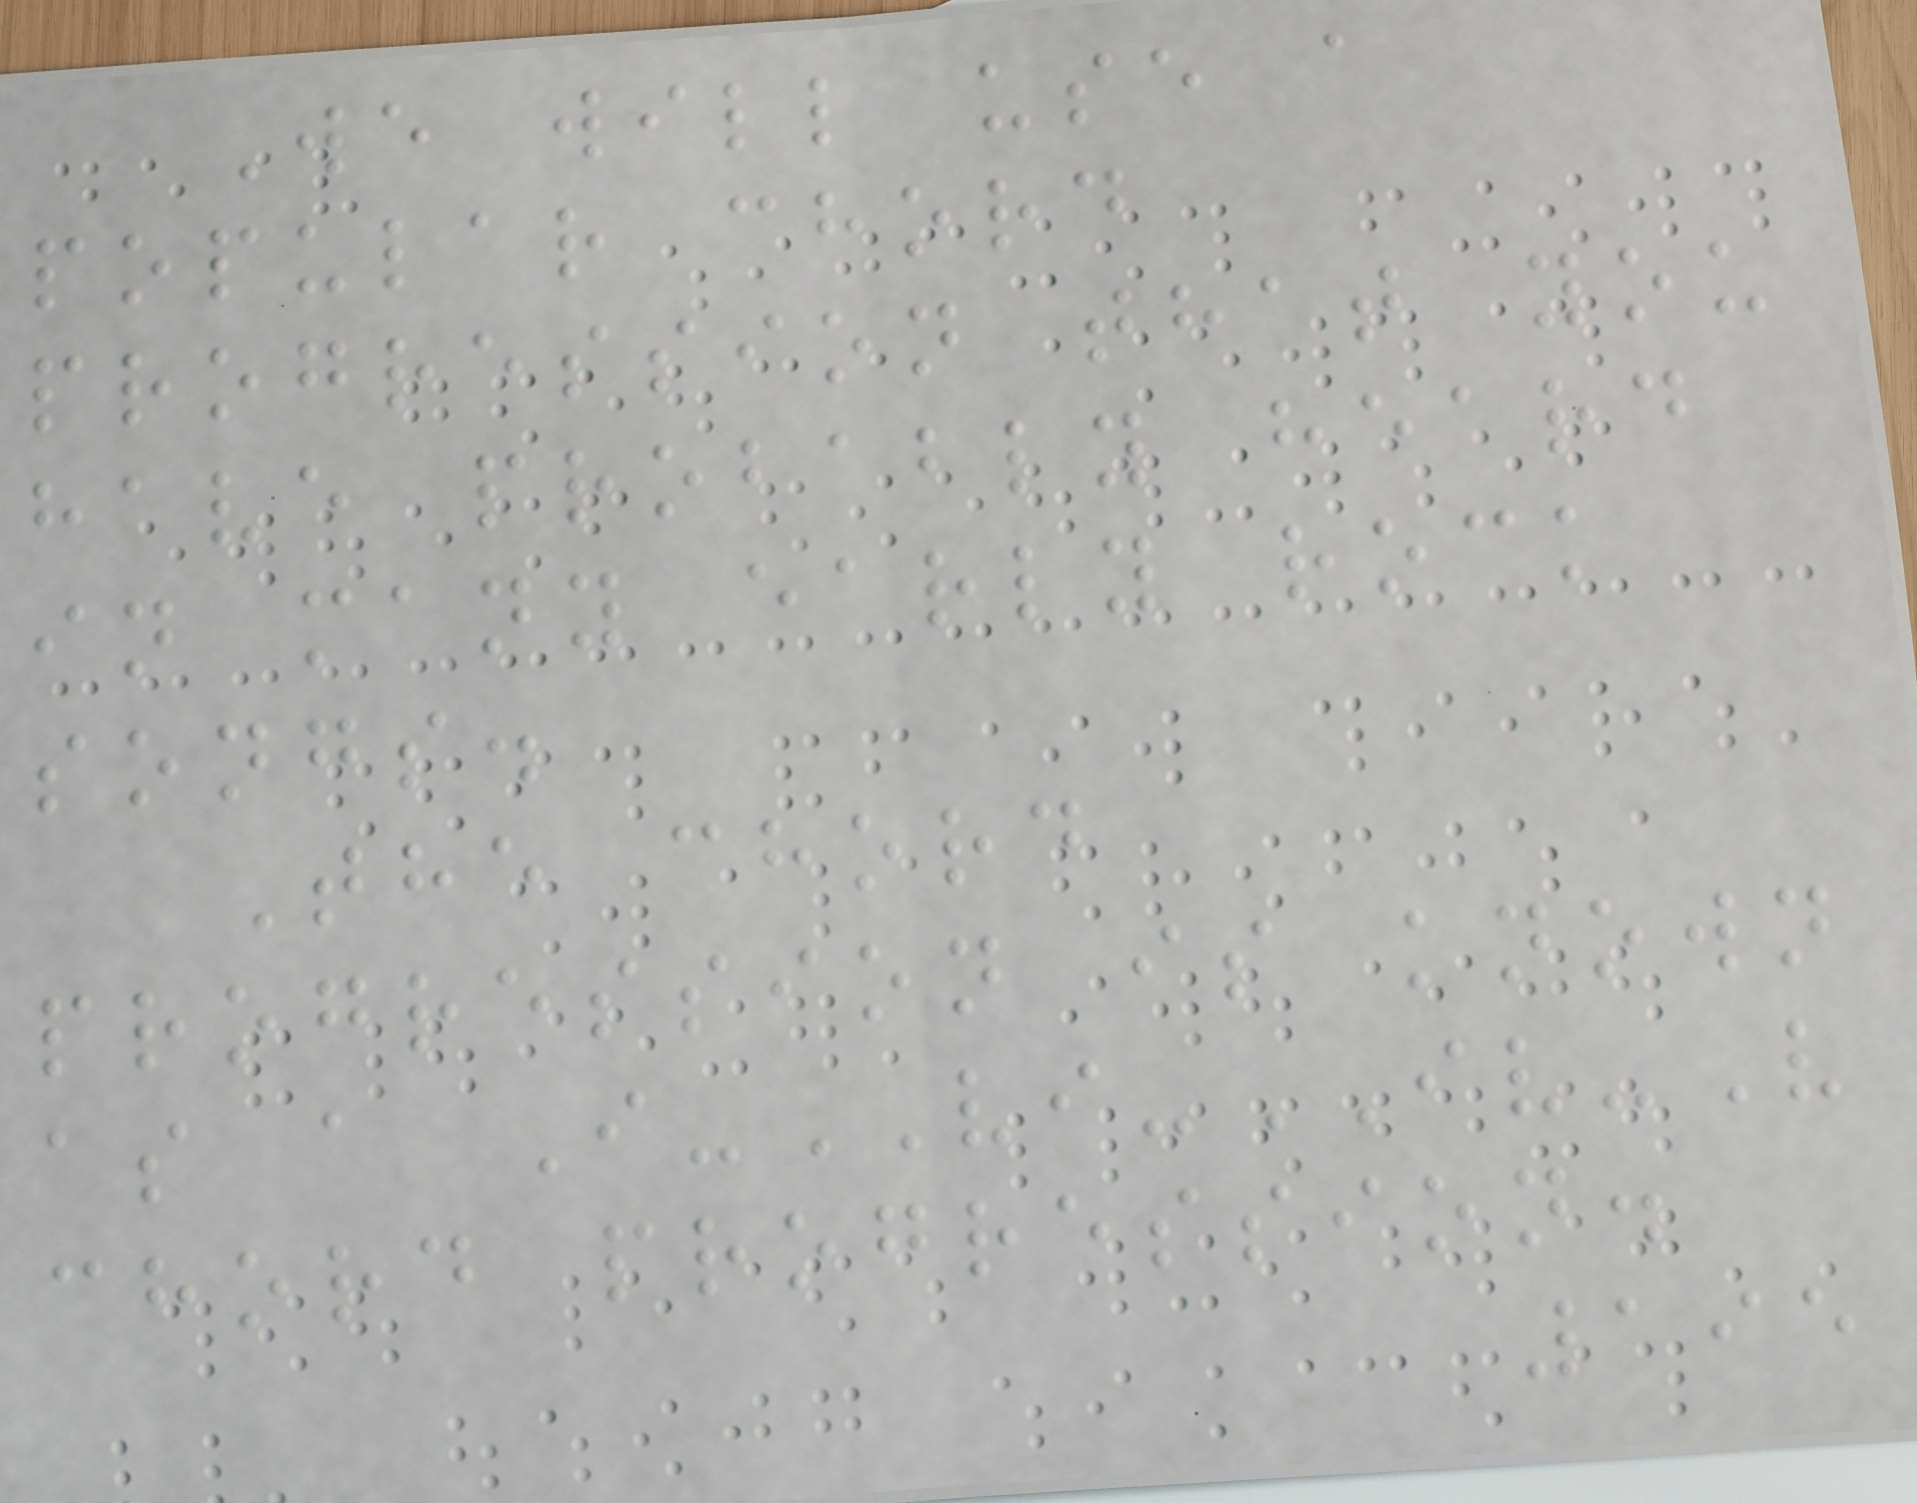We will use a
popular chord
progression that you
have probably heard
in many early rock
songs.
The chord
progression is known
as a I-VI-IV-V
chord progression.
195
